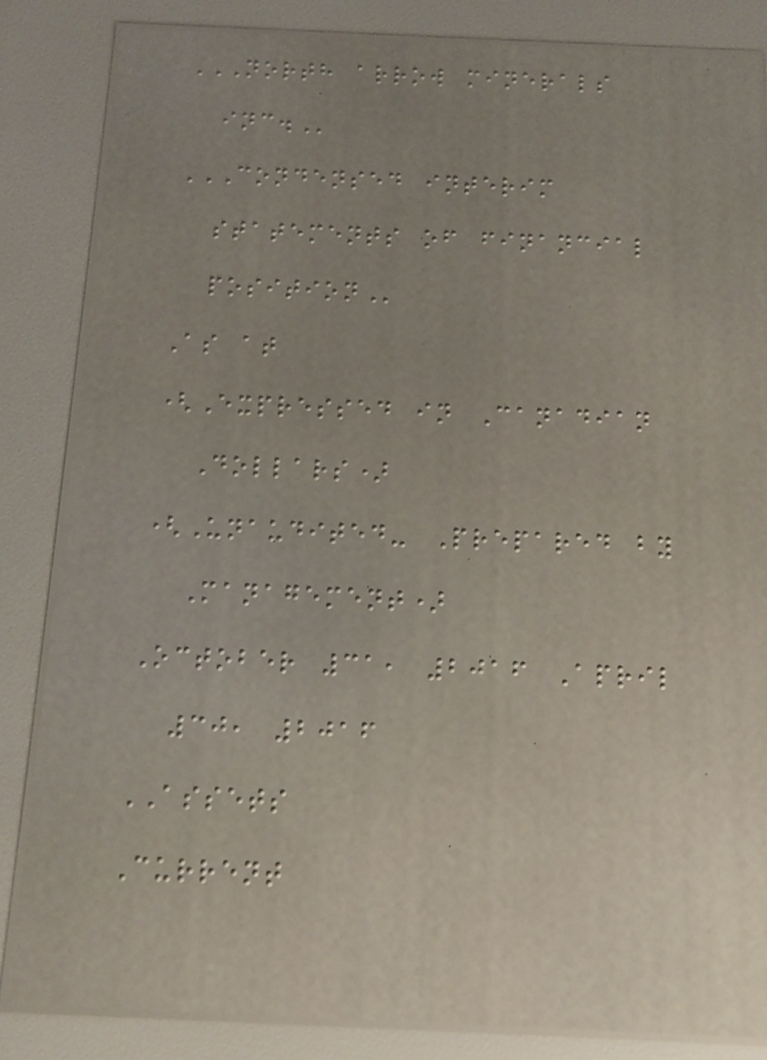NORTH ARROW MINERALS
INC.
CONDENSED INTERIM
STATEMENTS OF FINANCIAL
POSITION
As at
(Expressed in Canadian
Dollars)
(Unaudited- Prepared by
Management)
October 31, 2016 April
30, 2016
ASSETS
Current
